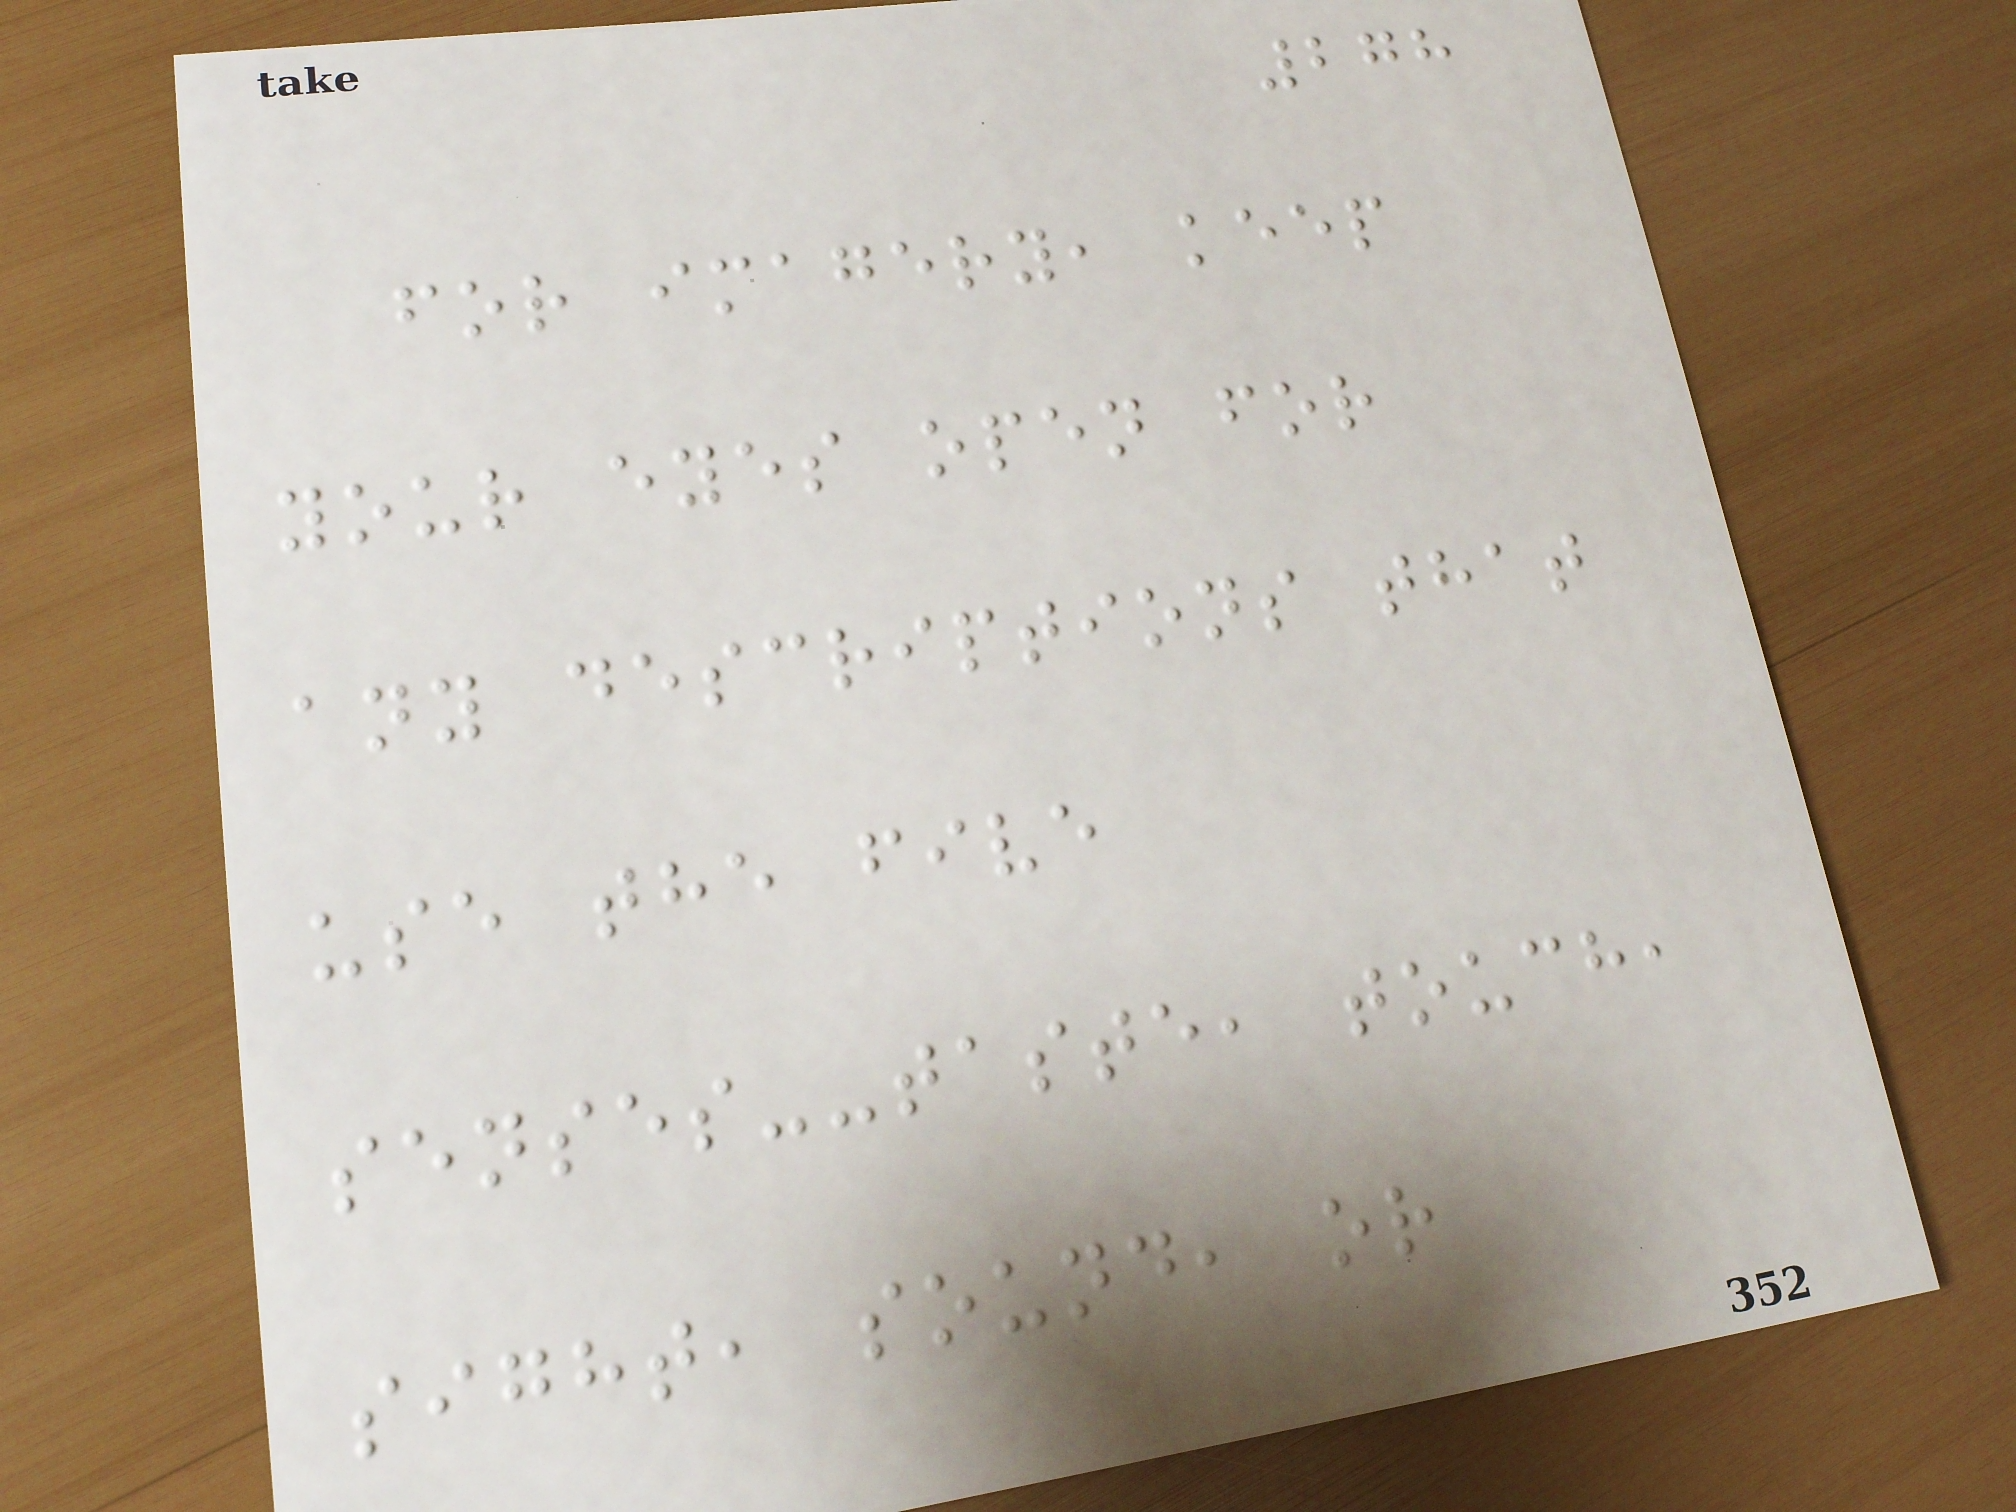278
for imagery, keep
your eyes open for
any descriptions that
use the five
senses--taste, touch,
sight, sound, or
